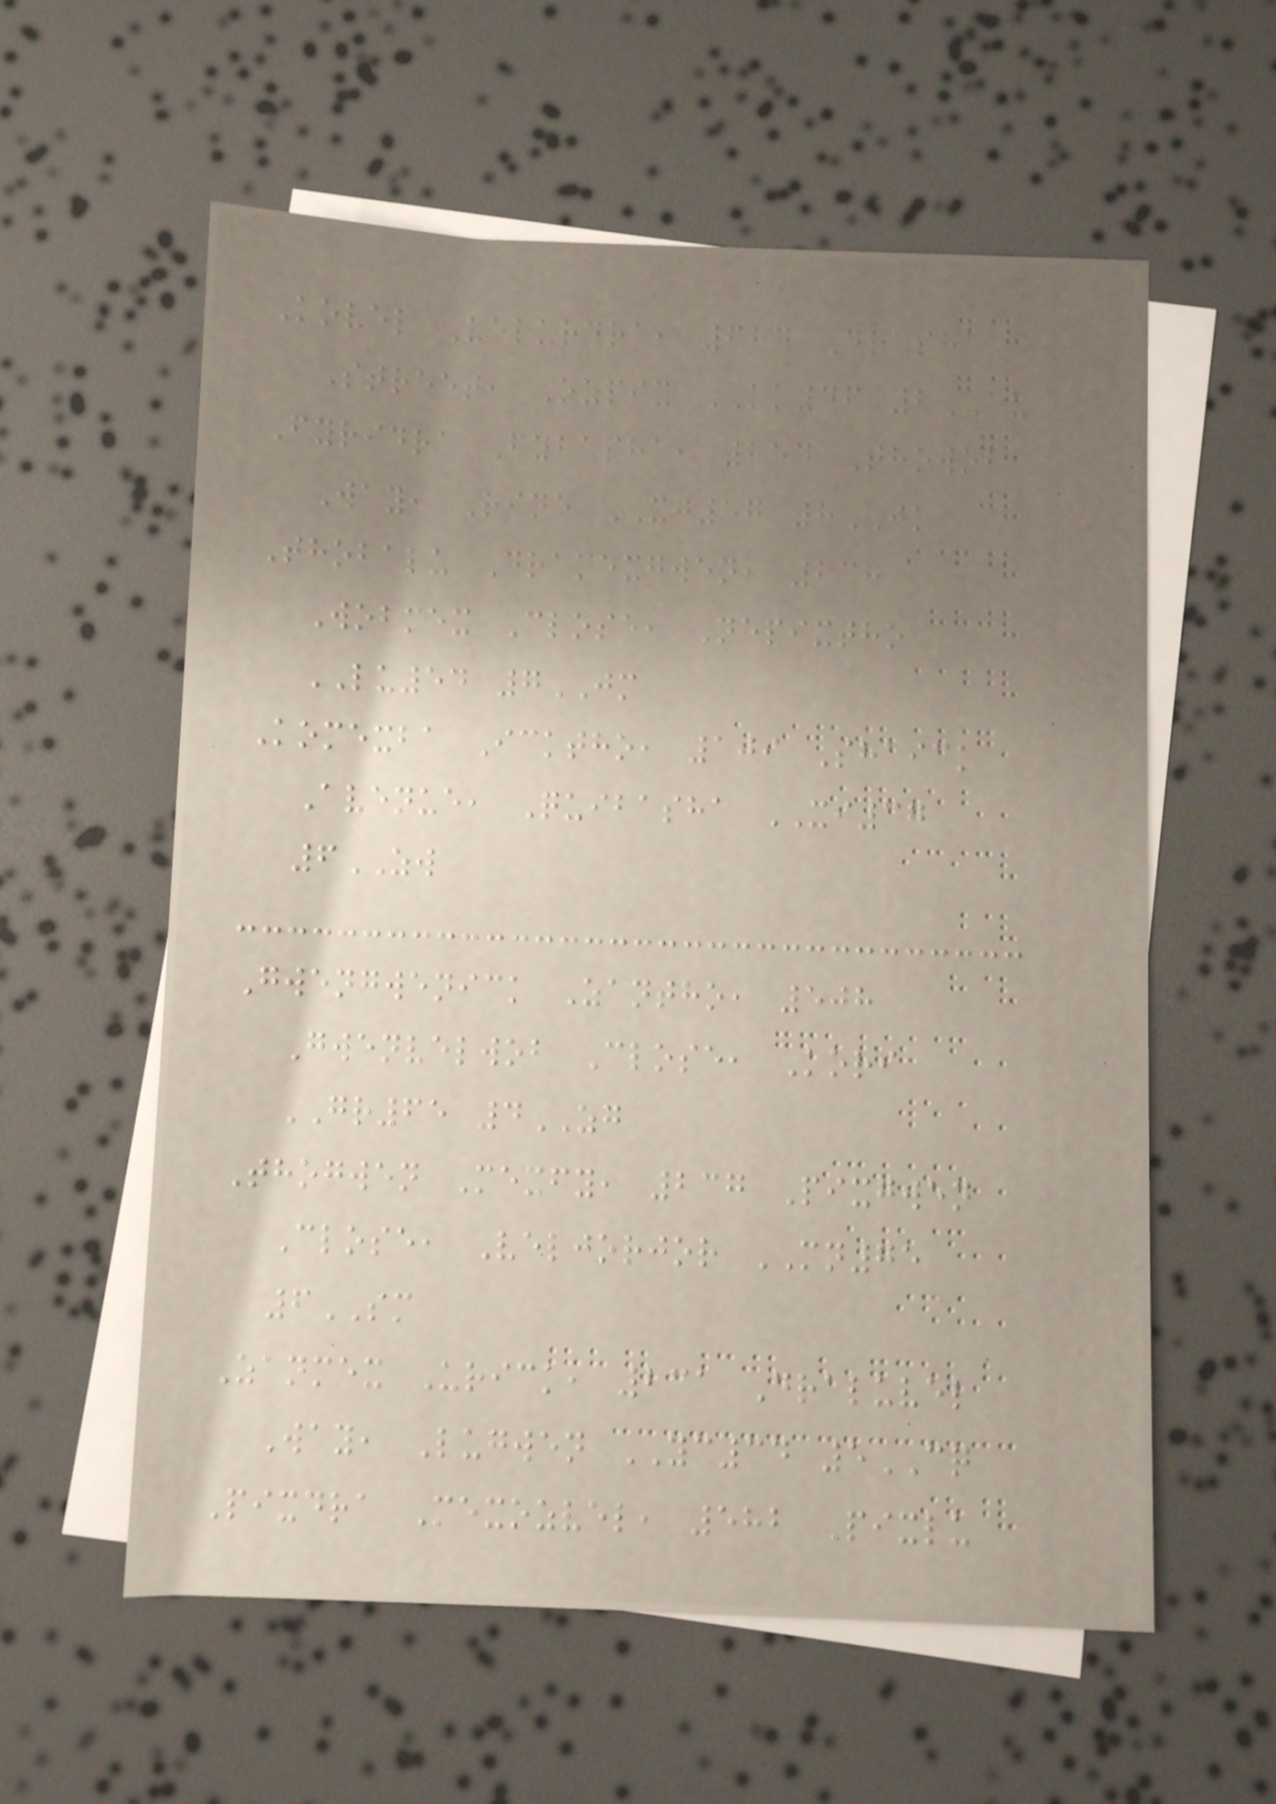Kovel Velurdra, 684 Drasha
Street, Ozpix KK46 2AU
Fyridra Fybasha, 854 Thowob
Way, Rine XJ57 8JK
Thobalu Dramexgwen, 238
Wobmex Close, Nepixtho
LU54 7JM
Komexba Icktho, 109 Shaick
Avenue, Quibasha XI37
6ZW
Gwengwenick Zantho, 508
Gwenvelwob Close, Kori
GR65 4ZG
Thogwen Mexfy, 237 Pixgwen
Close, Veljorjor MN75
6SM
Zanmex Urick, 231 Draluvel
Way, Lugwen YC34 5CQ
Pixdra Mexozvel, 582 Pixlu
